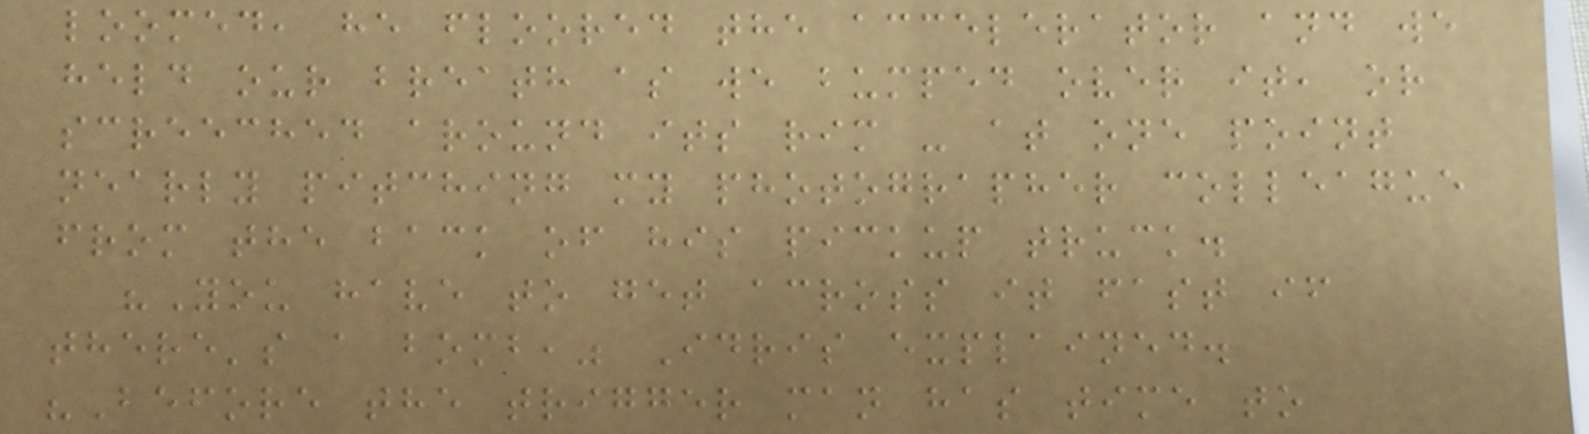loomed, he floored the accelerator and we
held our breath as we bumped over it, or
screeched around its rim - at one point
nearly pitching my photographer colleague
from the back of his pickup truck.
"You have to get across it fast if
there's a bomb," Idris explained.
"Before the trigger man has time to
